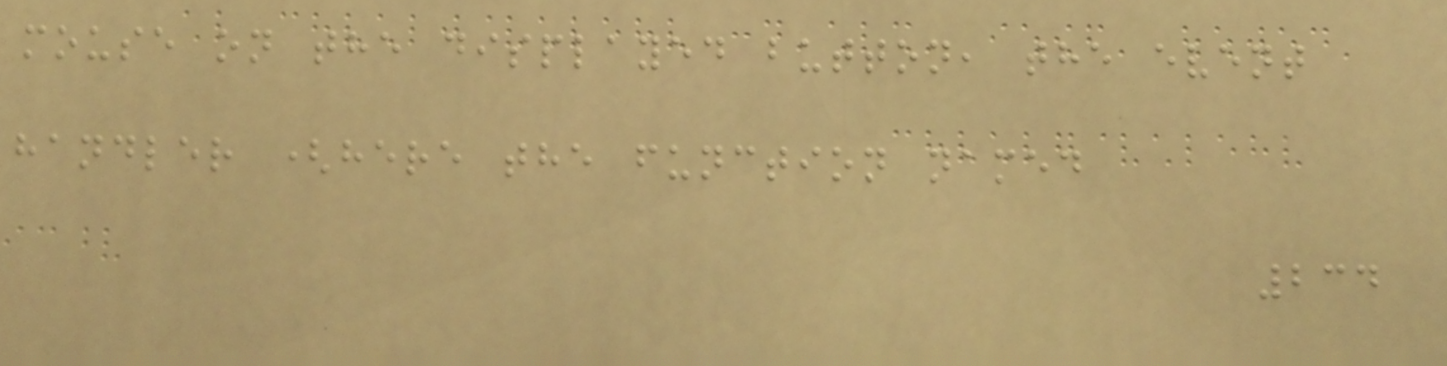mouse on the displayed button, the event
handler (here the function named
234
